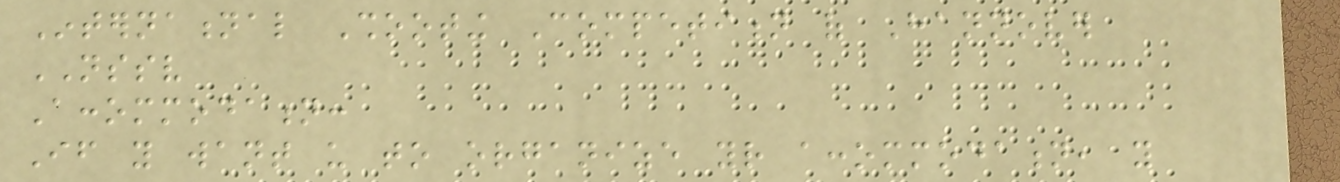International Shooting Competition of Hannover
NSSV
Accommodation:
If you want us to organize your accommodation, you
